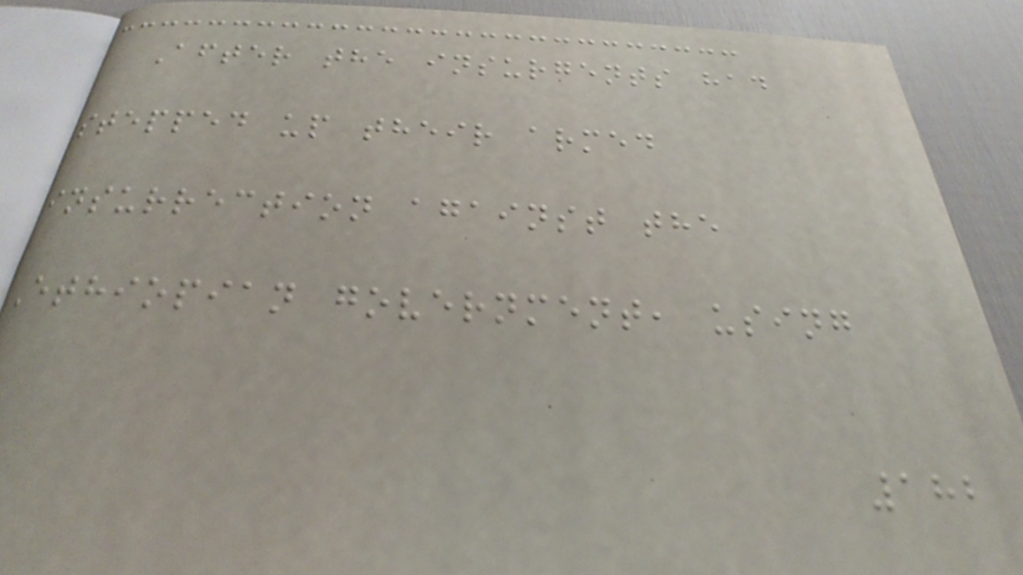After the insurgents had
stepped up their armed
insurrection against the
Ethiopian government, using
182
